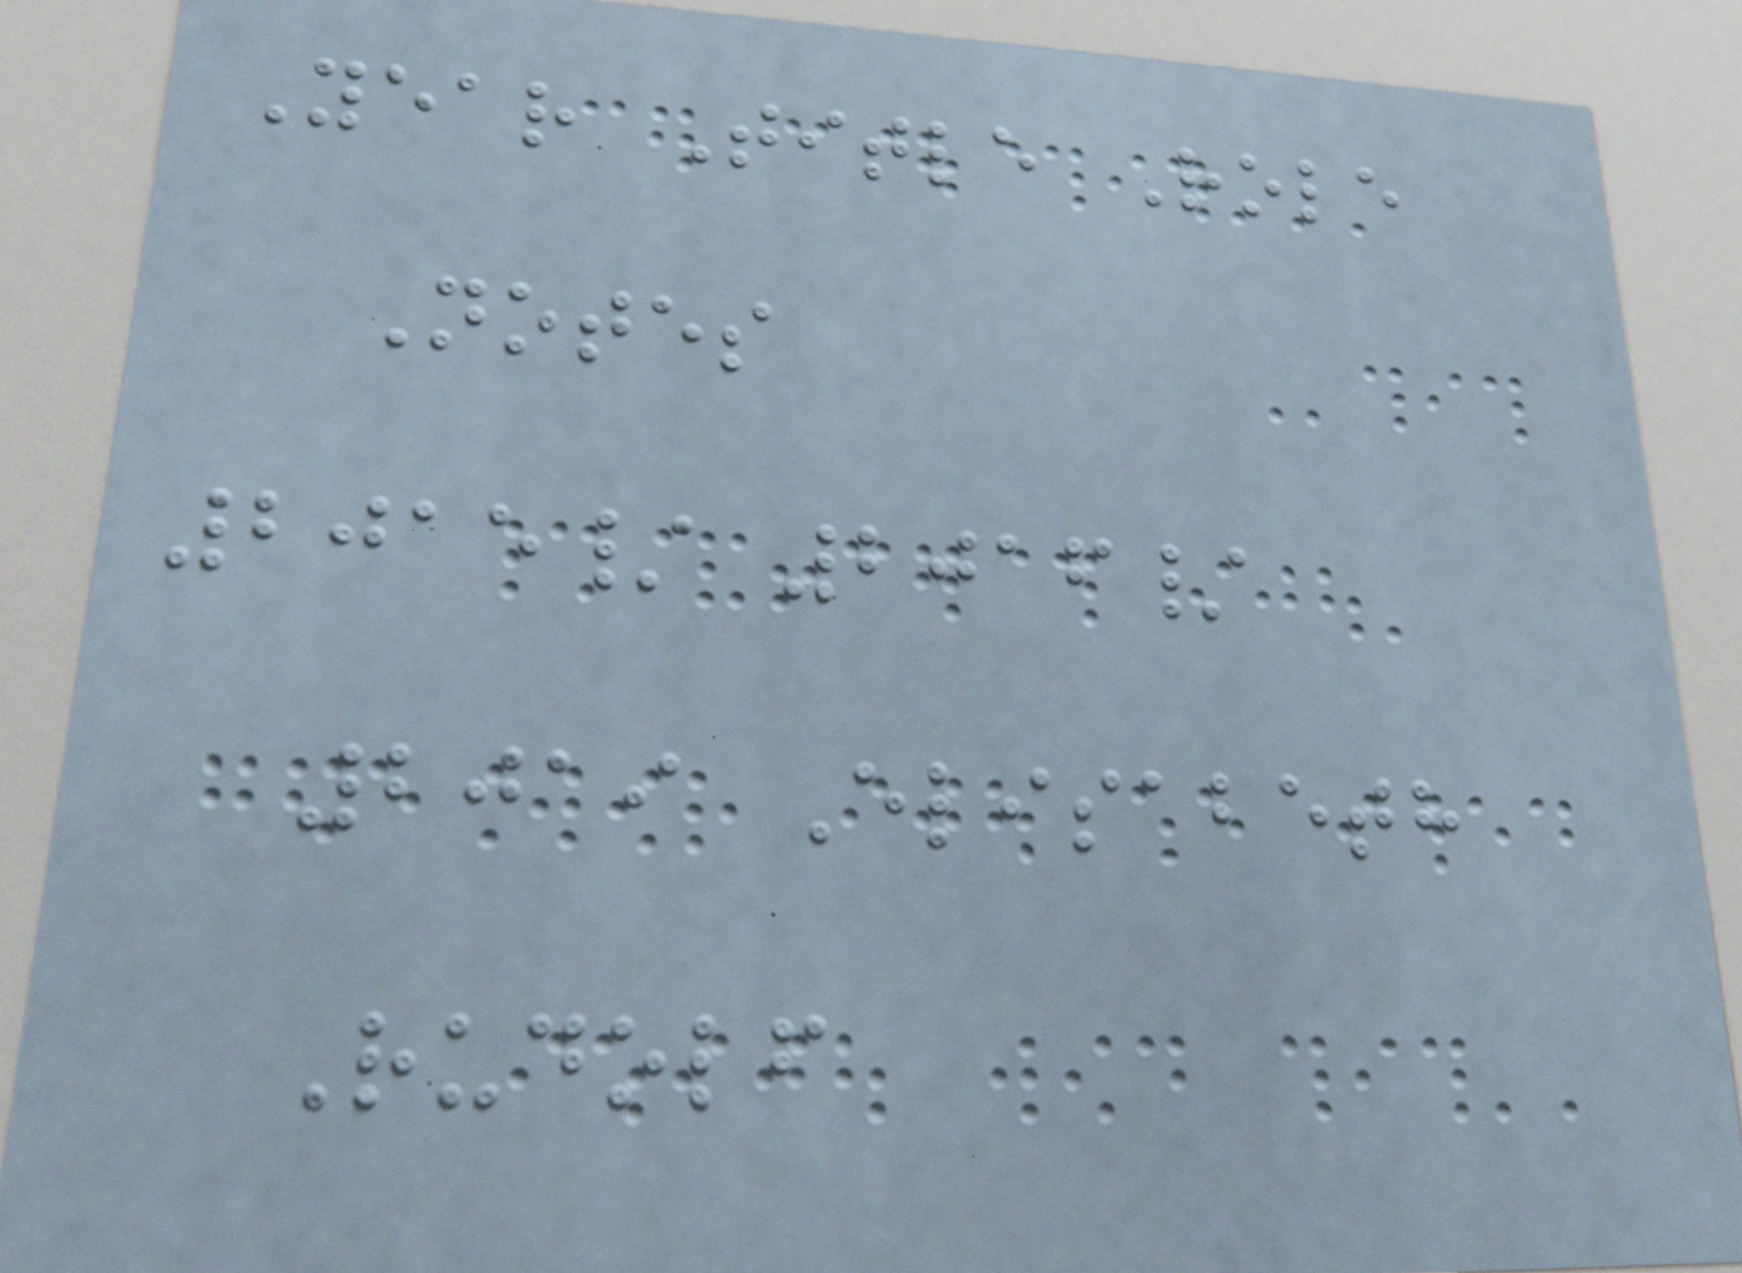Year Title Role
Notes
2015/ 2016/
2019 Elisabeth
Rudolf
